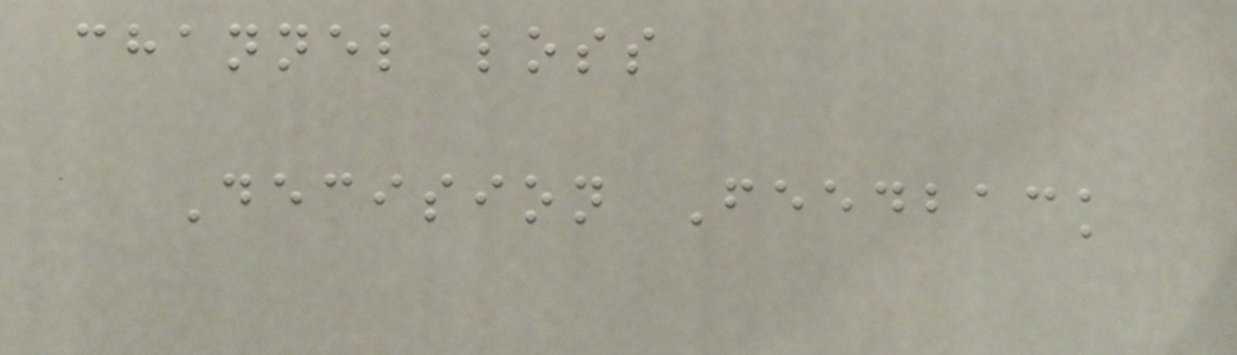channel loss
Decision Feedback
